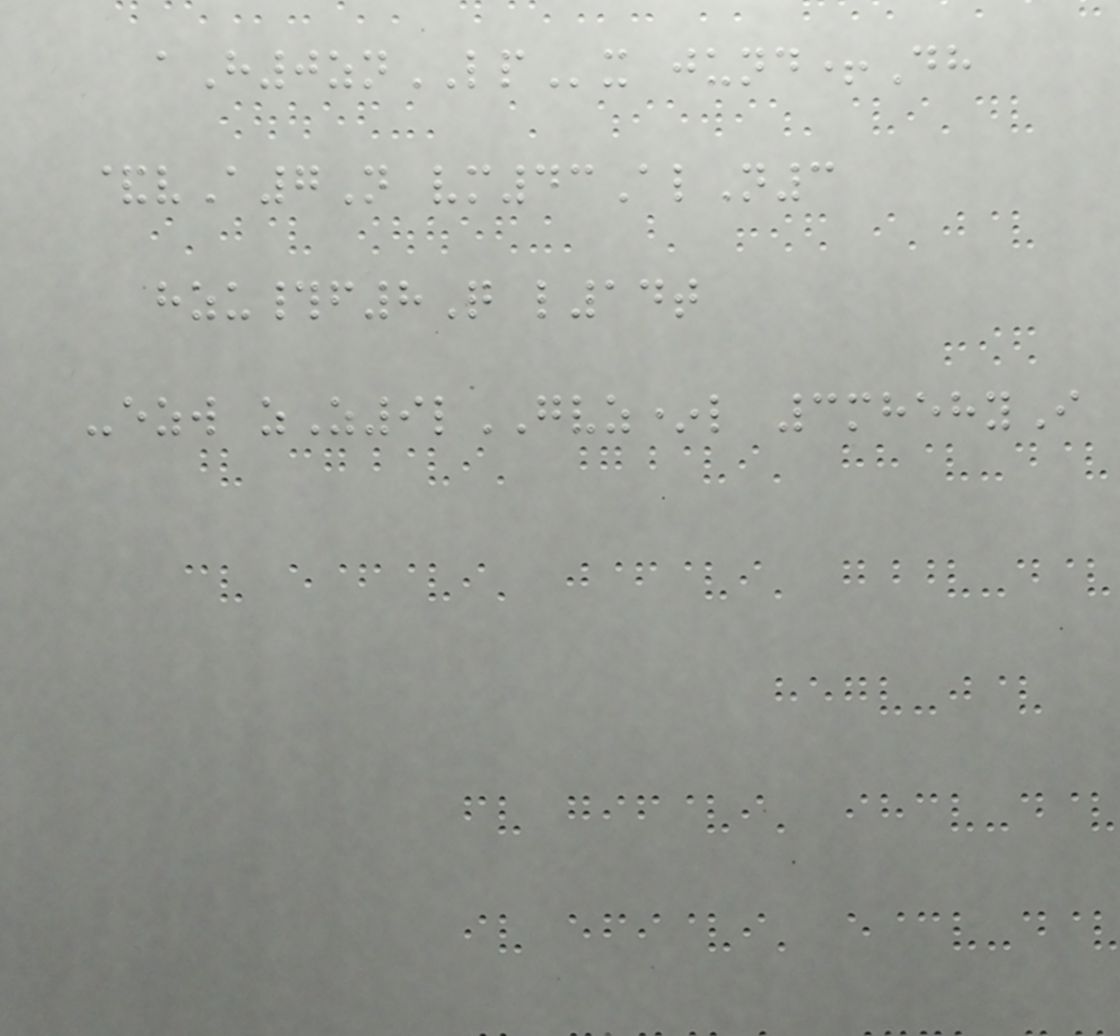aH0znLPx jund+Dh
&vA7N vm43AlN3
hzu#f8Q l14t
-ezw zZ9lGVZ*l 3mhehyI
